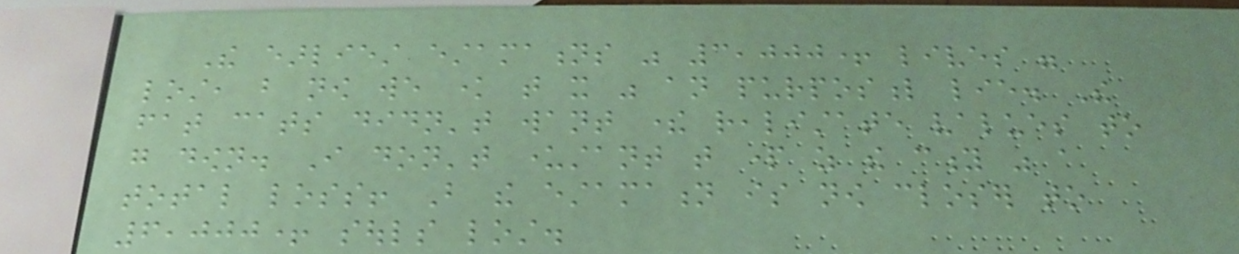The earliest estamations was 3,000+ lives were
lost, but now we know that it was an purposful lie. The
fat cats didn't want there realistate values to
go down. I don't understant that part as the city was a
total loss! But the estamation is now closer to
6,000+ souls lost.
